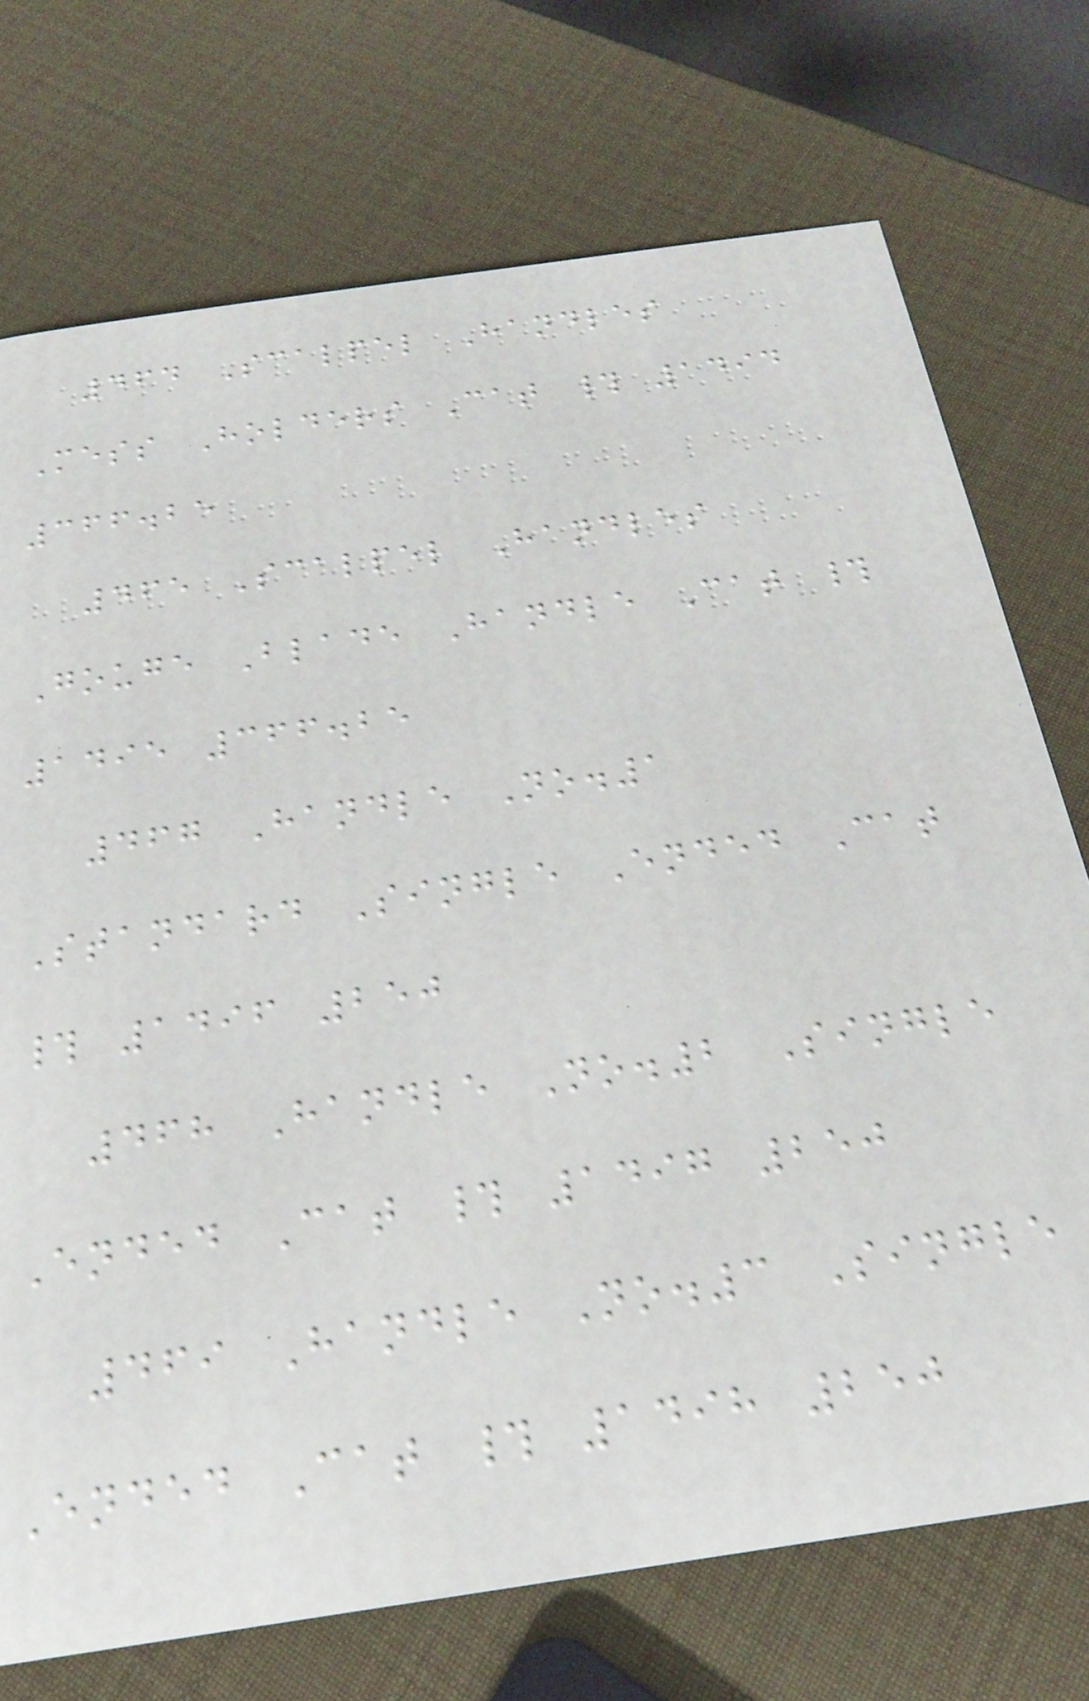464 Scalpel Handles
Mess Holders Cat # 1494
366.25
465 Scalpel Handles
Gouge Blade Handle Cat #
1495 366.25
467 Handle No.1
Standard Single Ended Cat
# 1496 250
468 Handle No.2 Single
Ended Cat # 1497 250
469 Handle No.3 Single
Ended Cat # 1498 250
